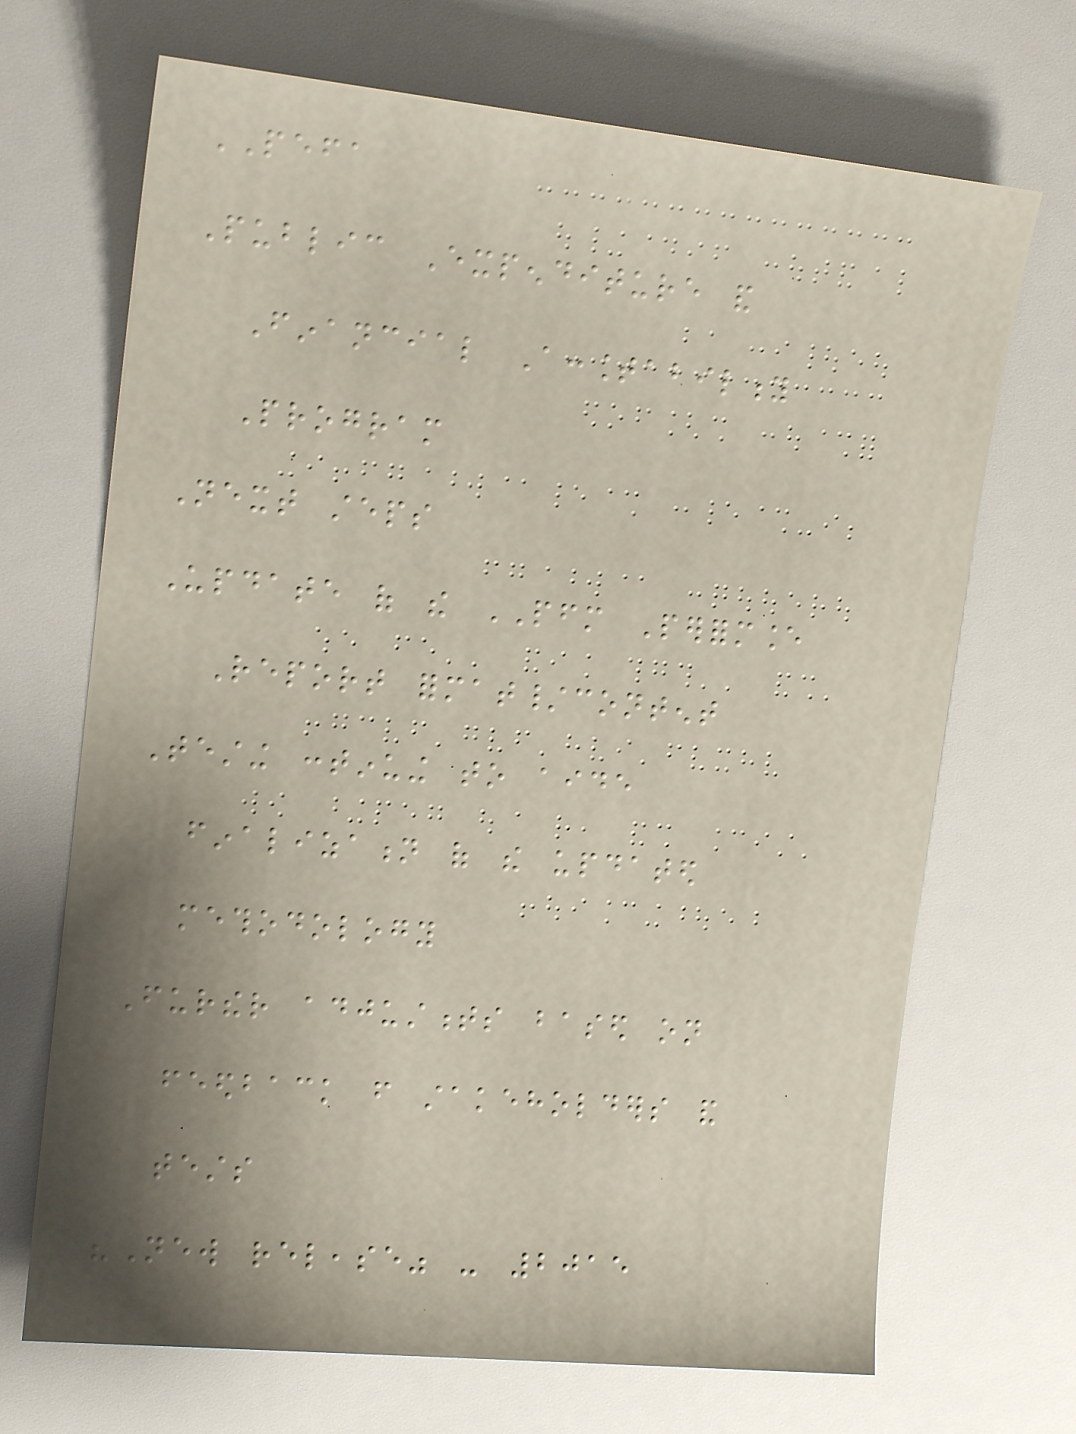PEFA
Public Expenditure and
Financial Accountability
Program
Next steps
Update of the PFM Performance
Report format/content
Testing continuing to aide
finalization of the updated
methodology
Further adjustments based on
feedback from stakeholders and
tests
"New release" - 2015
